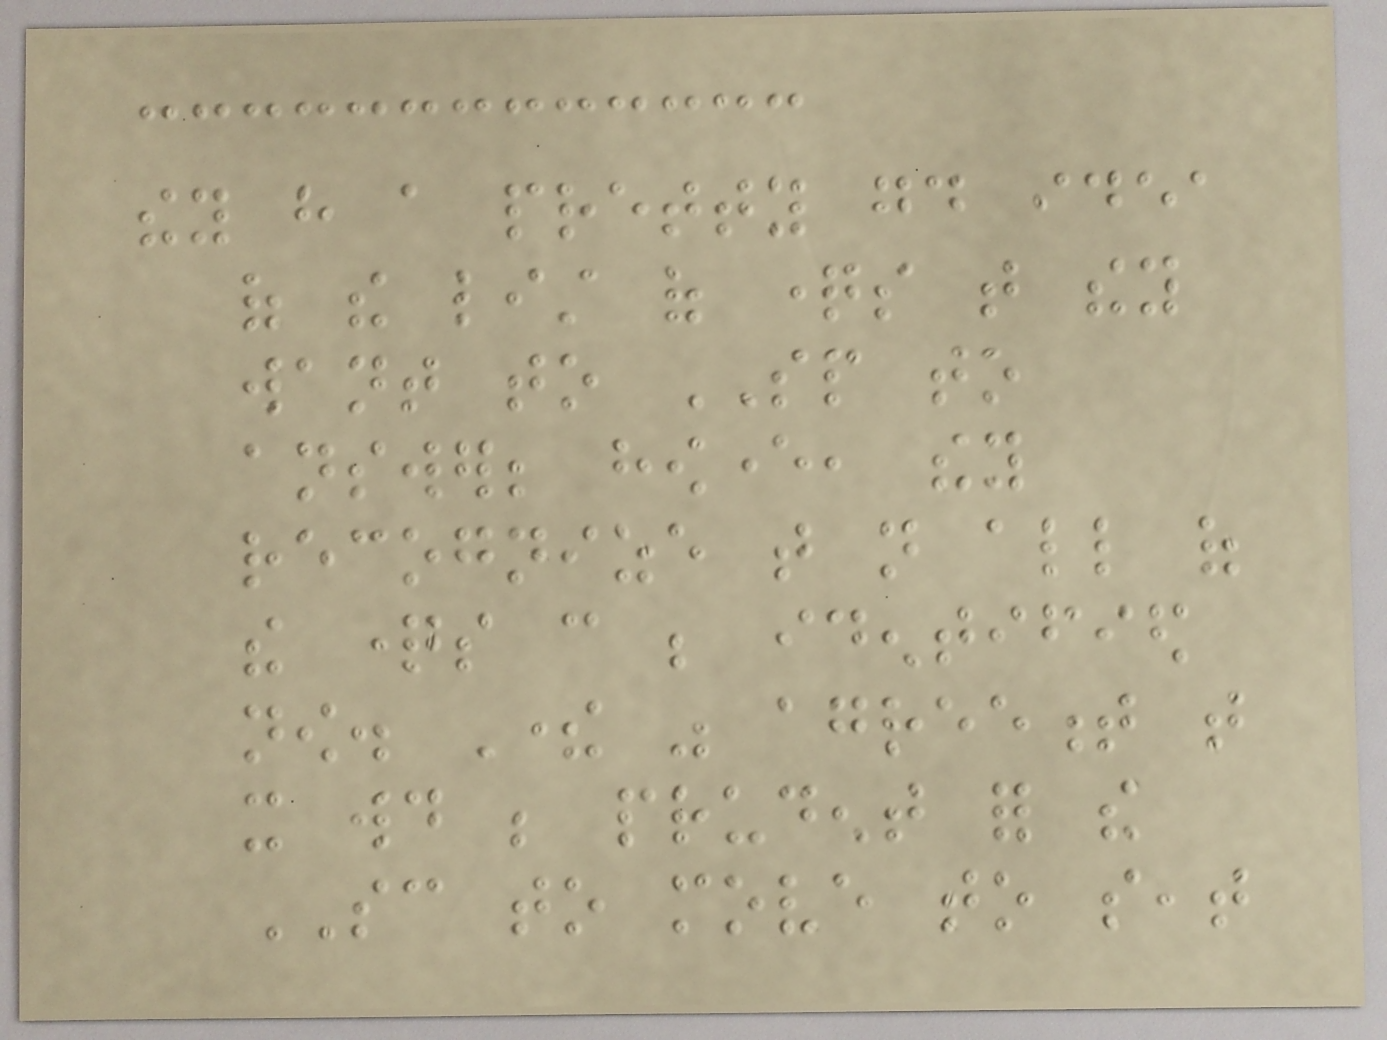they have a pretty good idea
of the list of questions that they
want to SP to
answer; however, they
recognize that not all of
the questions can be identified
now. There was agreement that
it would be prudent for the
SC to move to seat
